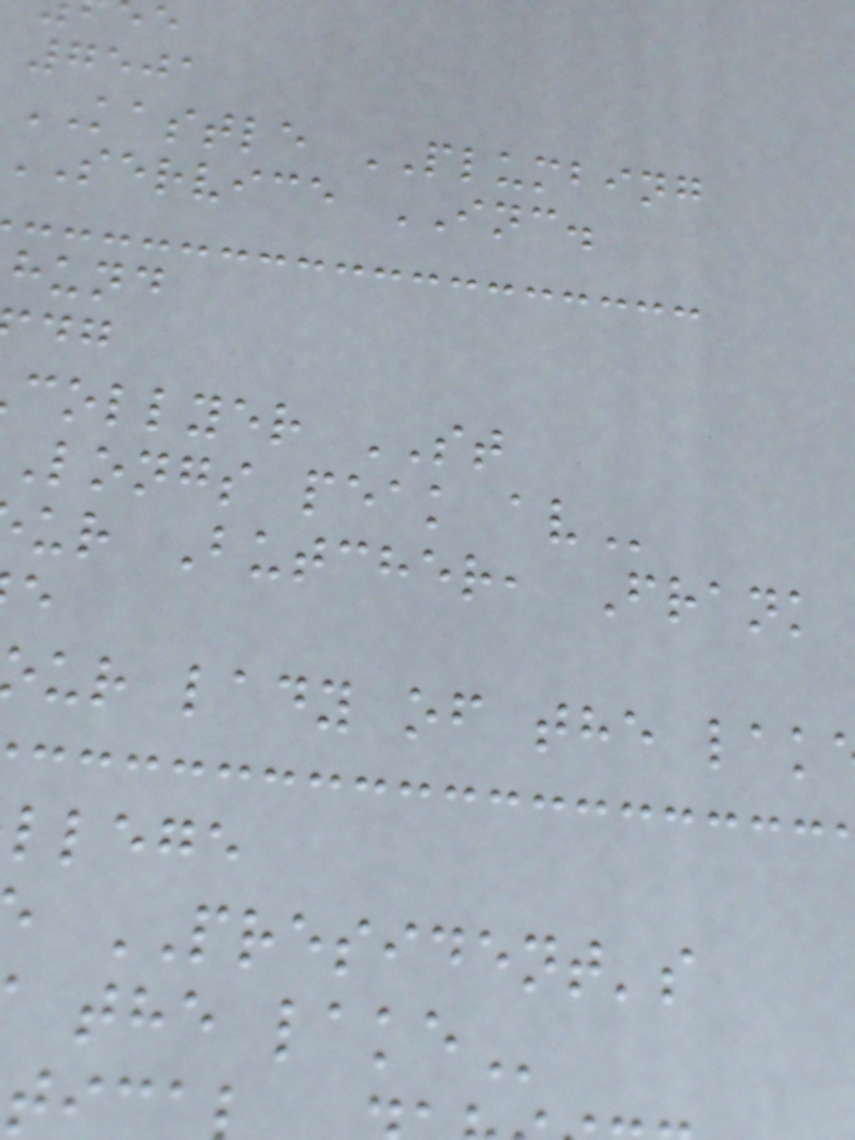7501
KASTLE PLUMBING
service INC.
hund
collyer ST
longs peak
ur Butcher, Frank
ur lady of the
llege
PRESIDENT's
